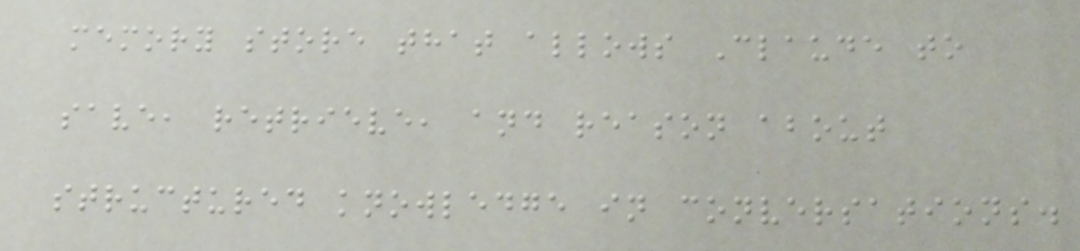memory store that allows Claude to
save, retrieve, and reason about
structured knowledge in conversations.
